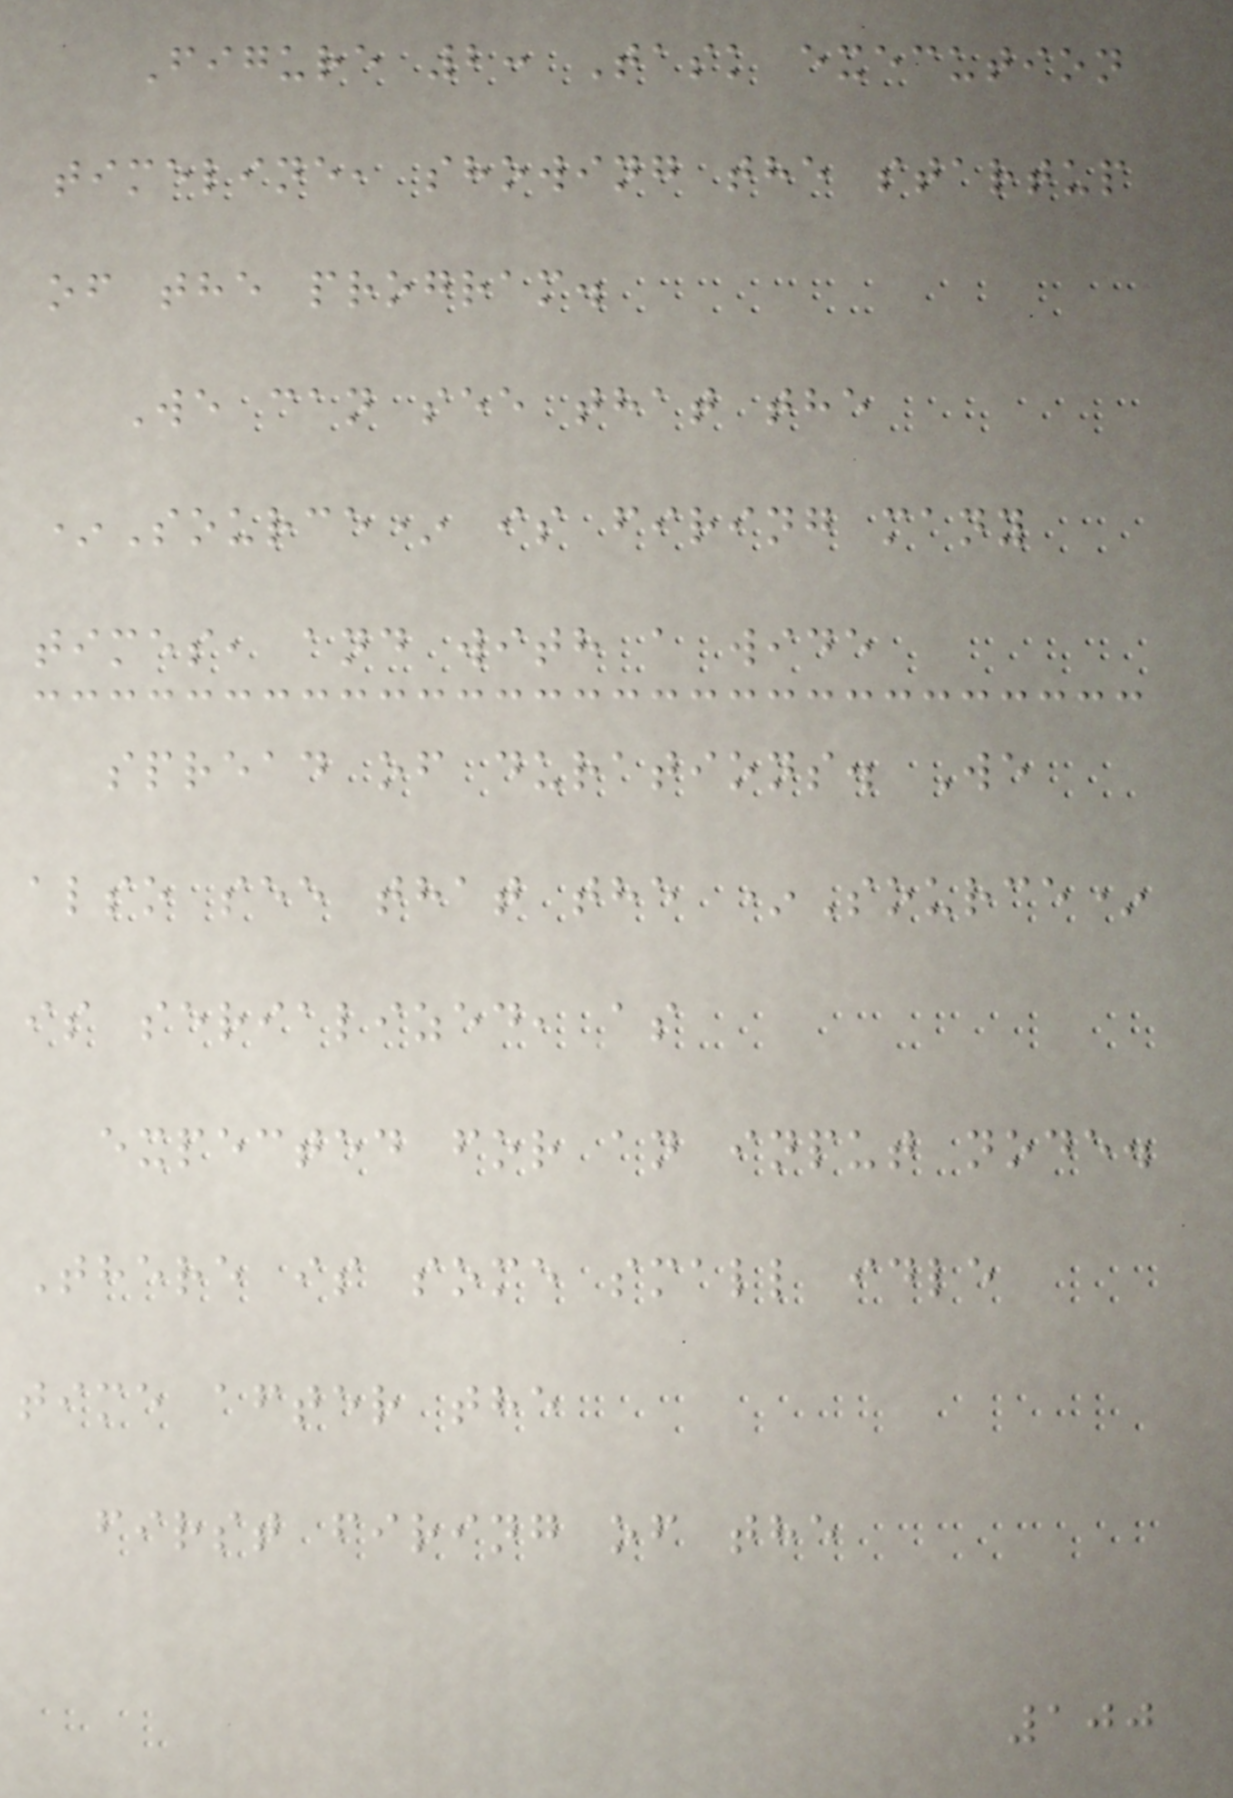Figure 2: Task execution
timeline, showing the startup
of the program.
We can see that the
*Source* is firing many
times, and with a wide
spread of durations. We
also see that the *Source*
is serialized, as
expected for an input node.
There is some small idle
time after the
first firing of the
100
